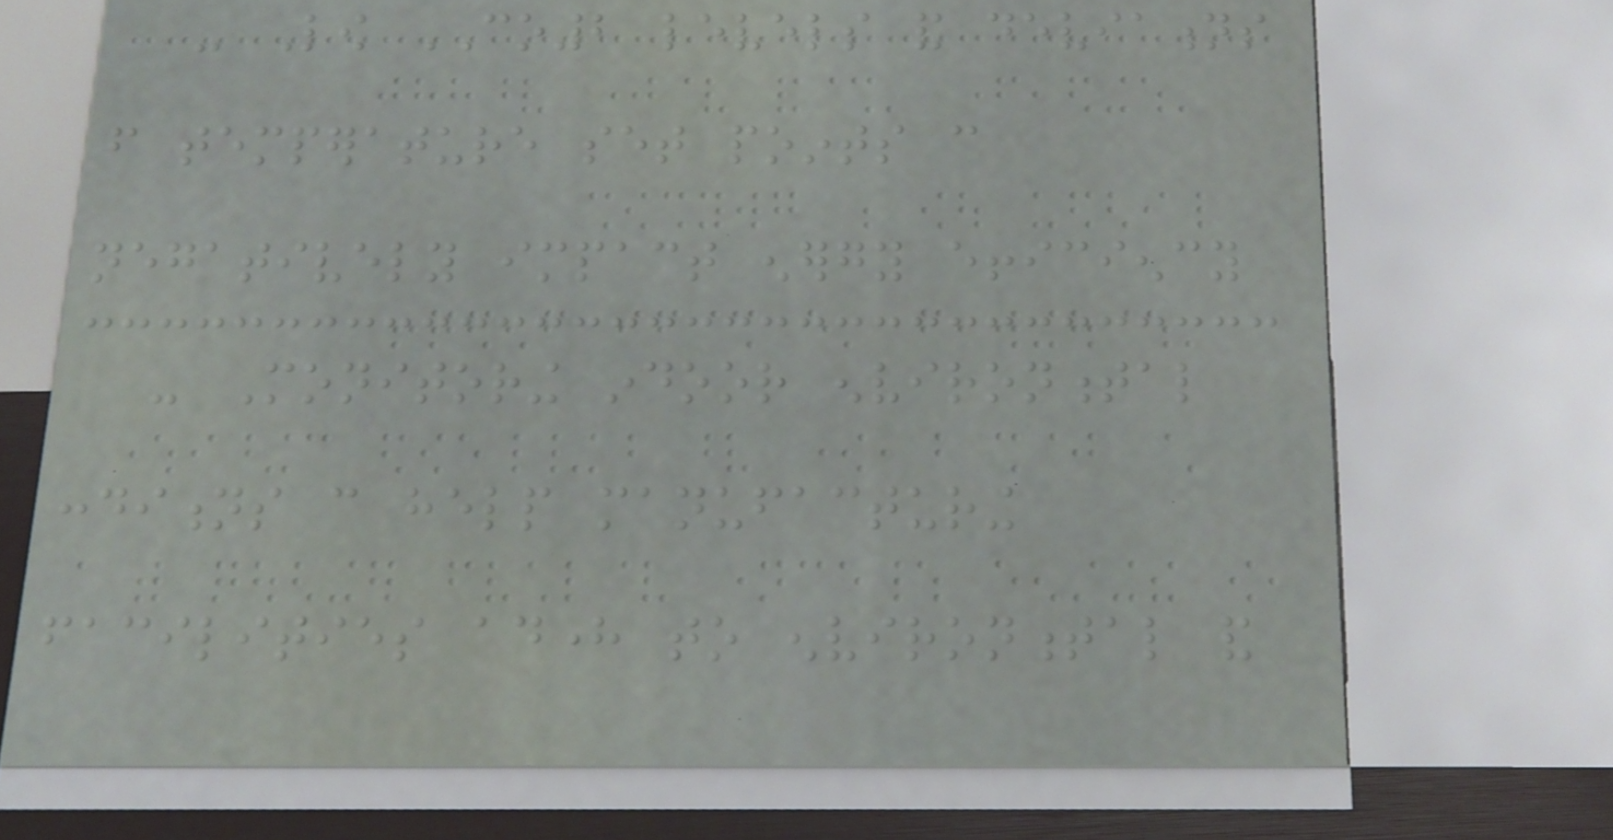- Low CO2 levels and deviations
from temperature set points can
negatively impact energy efficiency
- Monitoring indoor environmental
conditions can help manufacturing
facilities adhere to environmental and
